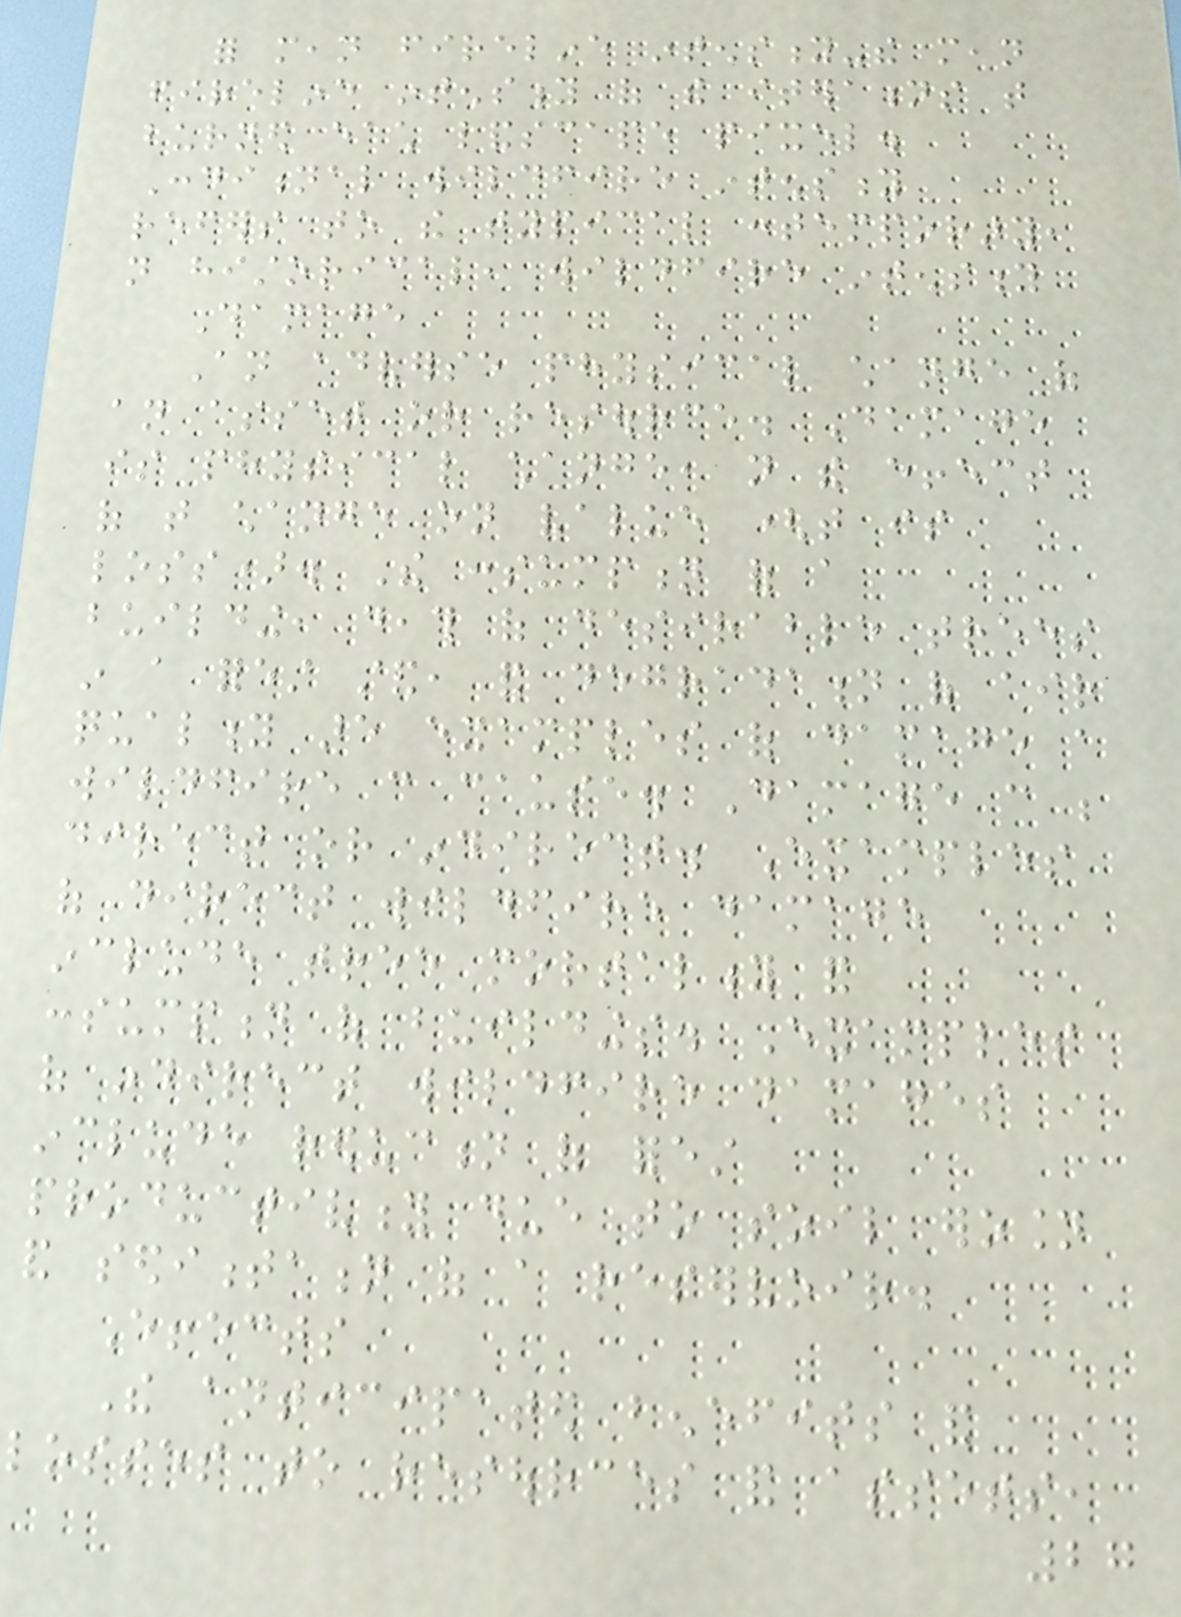for mean fireline intensity-the mean
fireline intensity of the iterations that
burned each landscape pixel.
Conditional wildfire intensity
refers to the typical contemporary,
not historical, wildfire intensity
Damage
An adverse physical change of
an asset or resource. Damage
is physical change, not the effect
of that change on value (that is
loss). The consumption of a
building, death of desirable trees
in a forest stand, and degradation of air
quality are examples of damage a
wildfire can cause. Damage can be
direct or indirect. Examples
of direct wildfire damage
include tree mortality and
consumption of buildings. Examples
of indirect wildfire damages
include reduction of forest
productivity due to soil erosion
and sedimentation of a reservoir.
Effects
The anticipated benefits and
losses to resources and assets,
27
